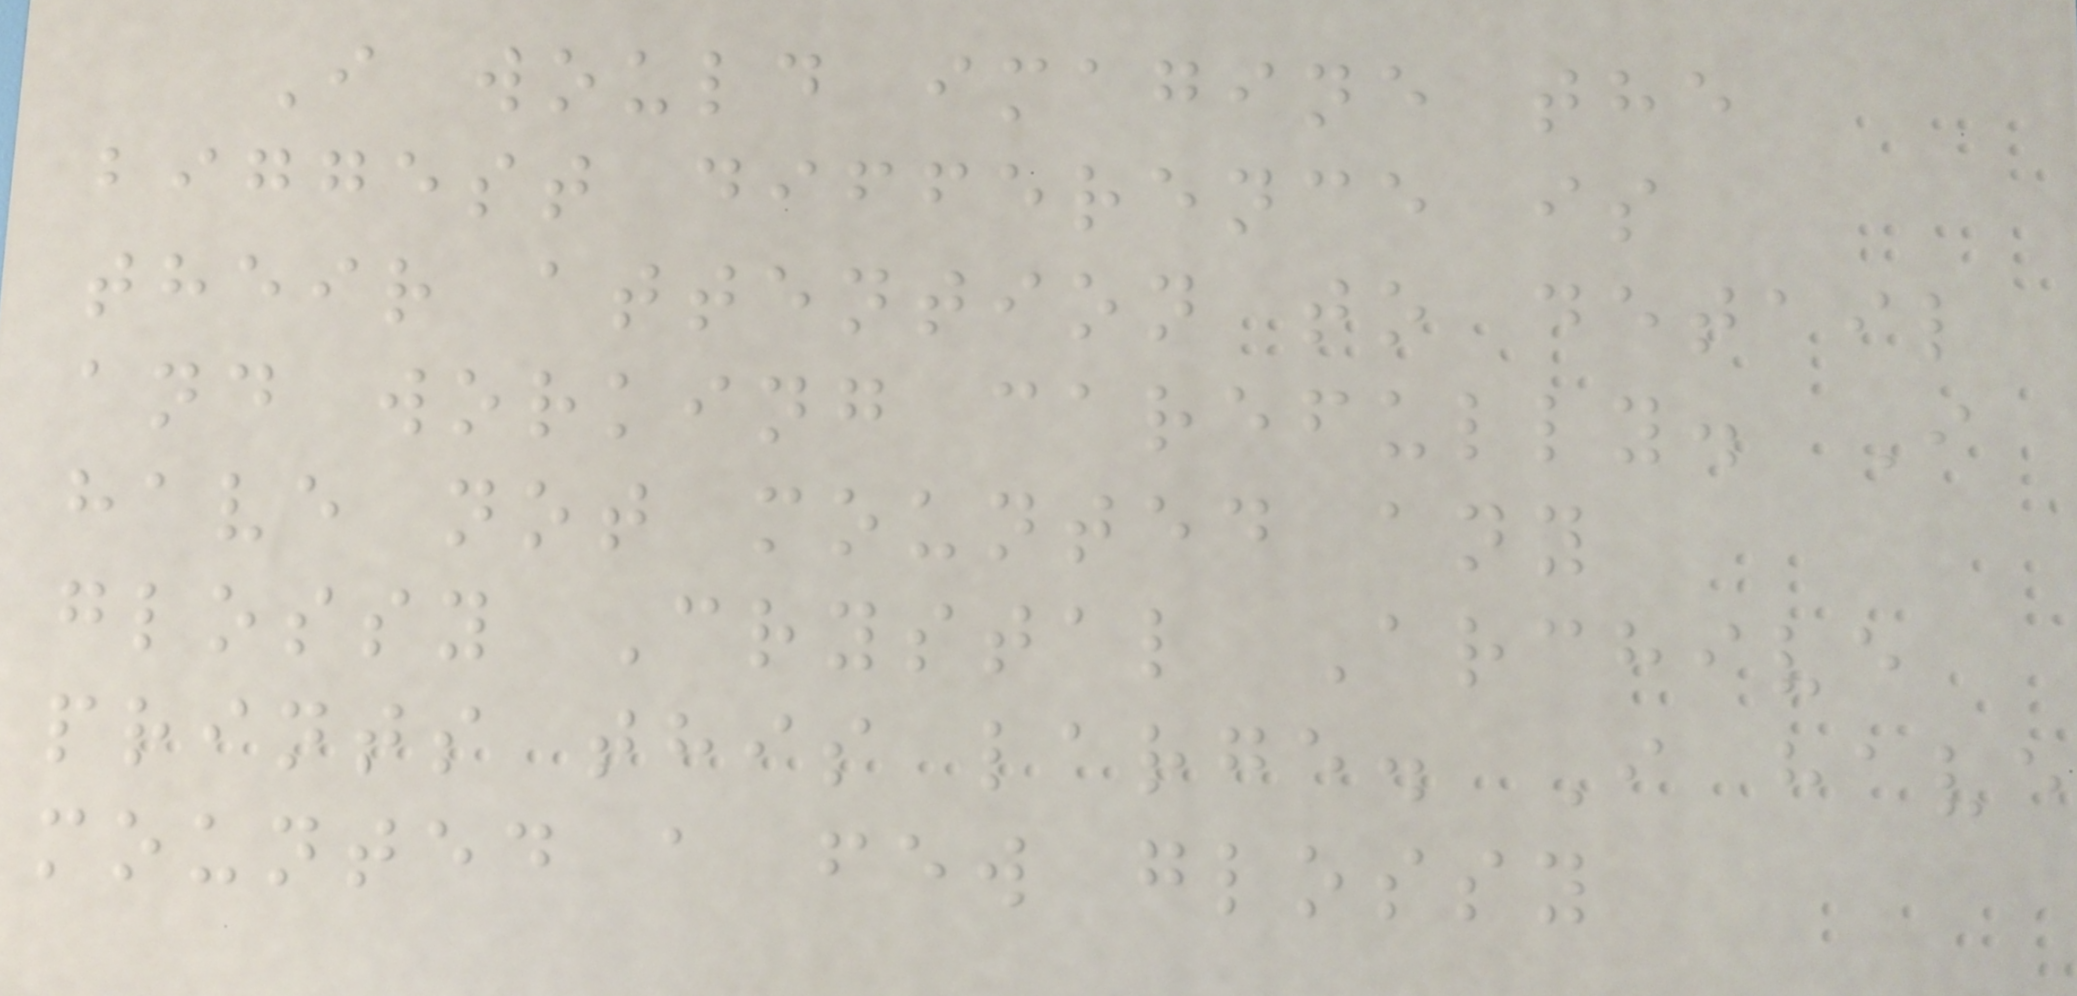I would imagine the
biggest difference is
their attention to detail
and working carefully. I
have not mounted any
glossy Crystal Archive
prints this large. I have
mounted a few glossy
